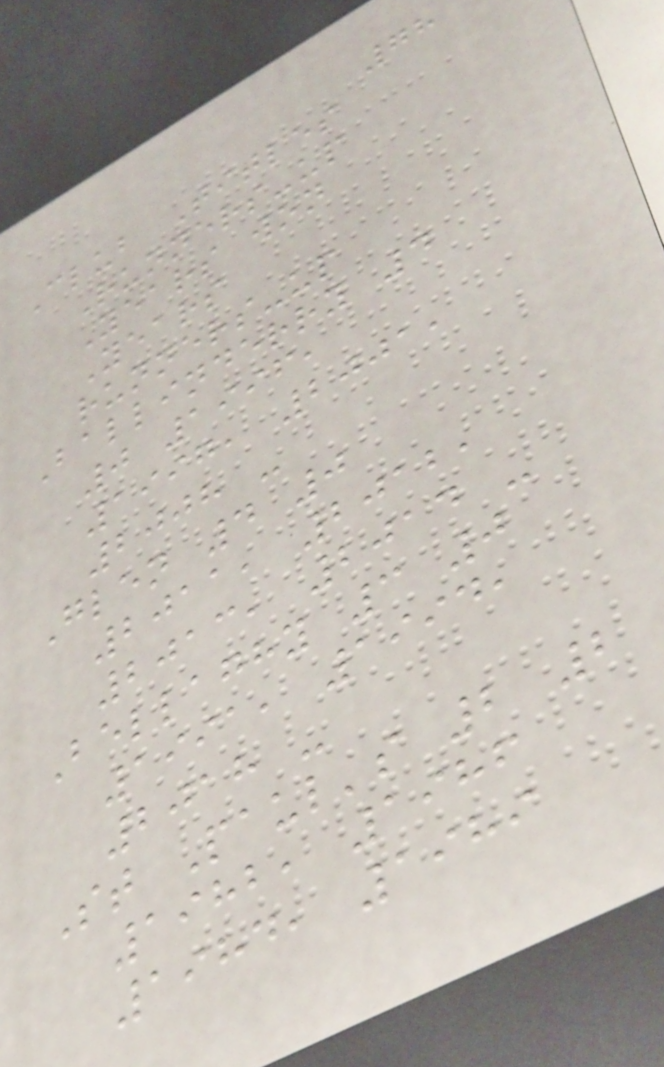78
Club Titles
Runners-up
Years won
Years
runners-up
Ballinderry 4
0 1996,
1997, 2001,
2008 -
Glen 4 0
2011, 2012,
2013, 2014 -
Bellaghy 3 0
1991, 1994,
2018 -
St Paul's 2 2
1982, 1986
1984, 1989
